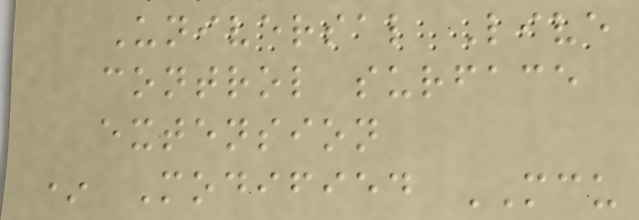Universal Live
control surface
extension
* Modified MCU
